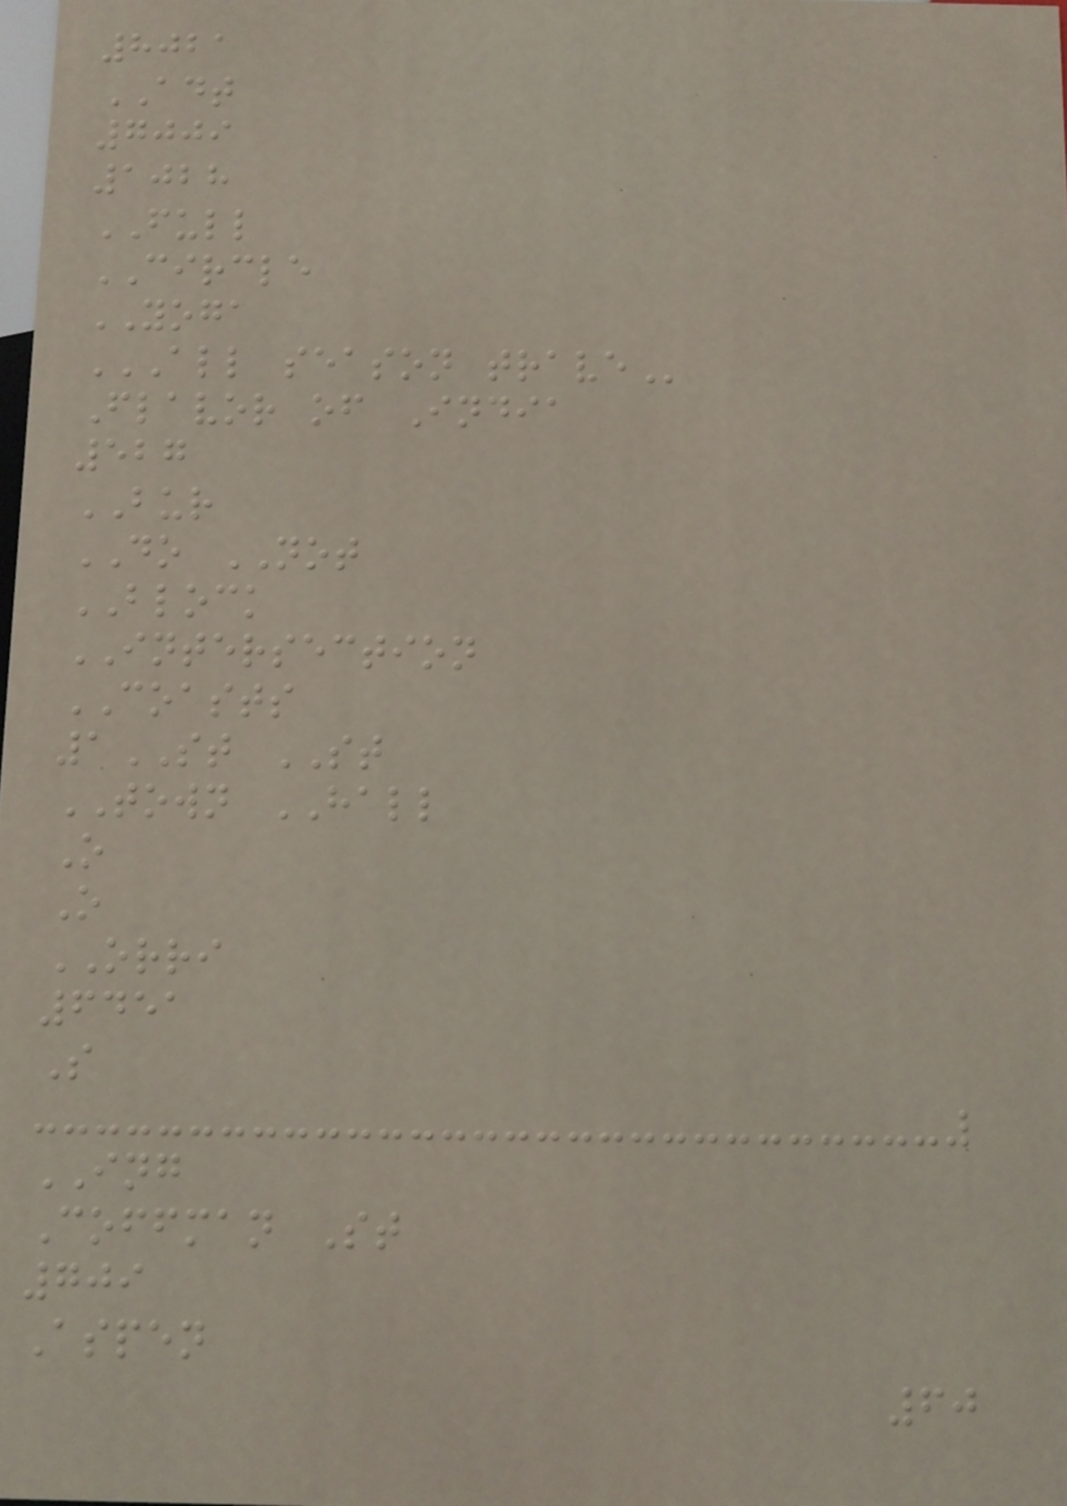8021
ADT
7009
1028
FULL
CIRCLE
YOGA
ALL SEASON TRAVE
Flavor of India
527
BUR
DO NOT
BLOCK
INTERSECTION
COASTS
1ST ST
TOWN HALL
O
O
ORRI
6451
S
ING
Coffman St
709
Aspen
60
